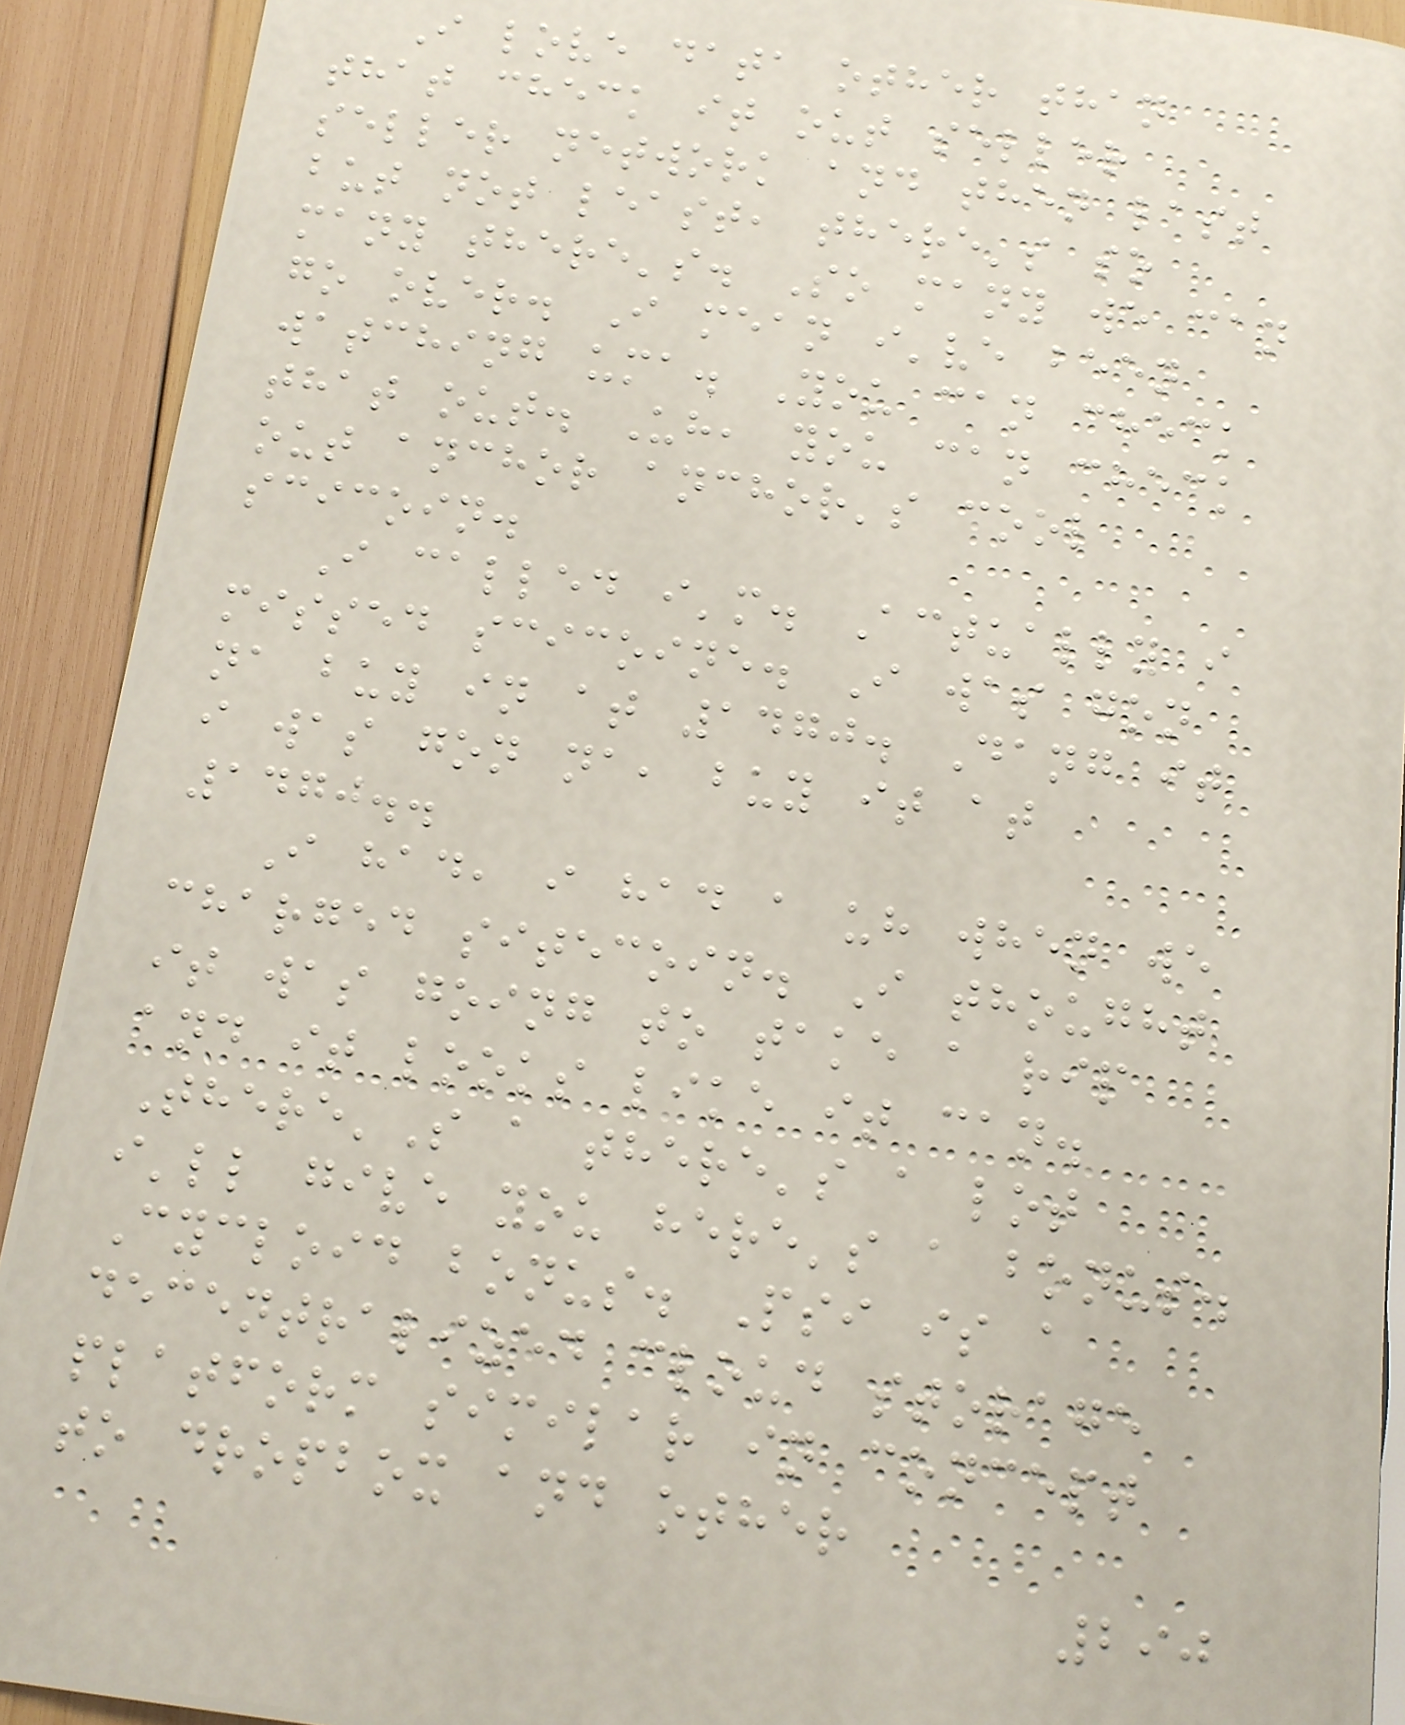I love data other than
that check it out seller
seller network and then last
but not least, there's so
many there's. So many we can
go over. I mean i've been
watching uma. You can check
that out. Uh, you can check
out anchor anchor's cool
scicoin.
I called i'm. Actually i
missed scicoine. I was gon
na buy in at 1470. Dang it
i was gon na, buy it at
1470..
I had, i had a uh when we
charged sitecoin. I thought
it was going to take a rip
and it looks like it can.
There'S a there's a lot
i'll give you here's a bonus.
Cycloid bonus. Psi is a
decentralized cloud storage
platform similar in concept
to dropbox and other
290
